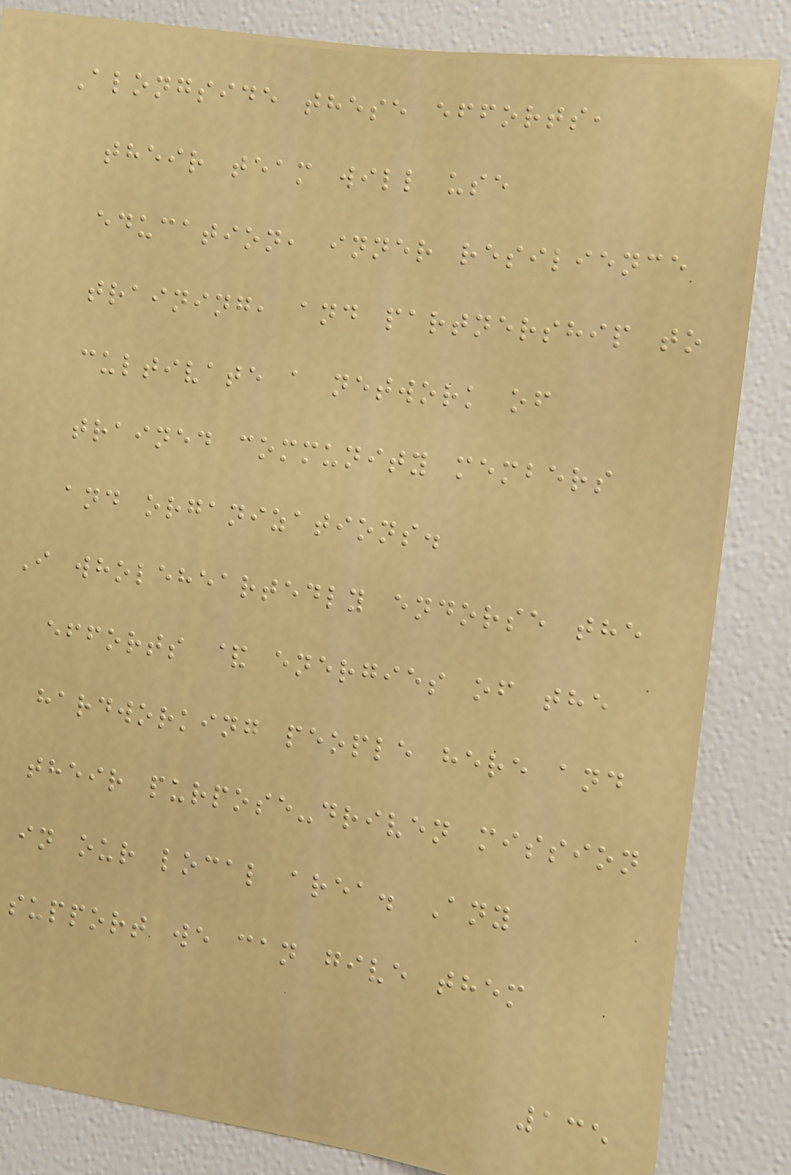Alongside these efforts,
their team will use
education, inner resilience
training, and partnership to
cultivate a network of
trained community members
and organizations.
I wholeheartedly endorse the
efforts & energies of the
hardworking people here and
their purpose-driven mission
in our local area. Any
support we can give them
135
